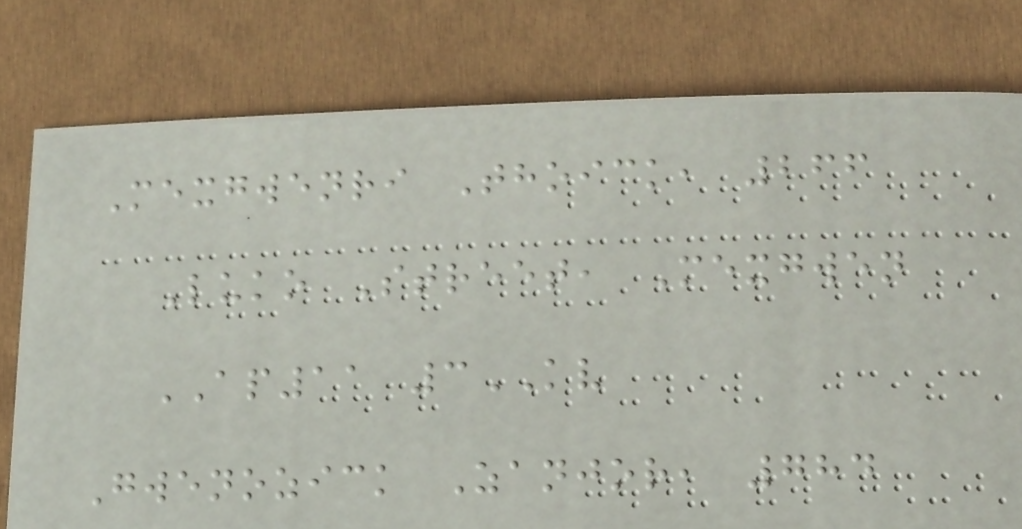Mexgwenri Thoick, 266
Luko Street, Mexgwen
AP11 3KV
Gwenozick Zanjor, 784
